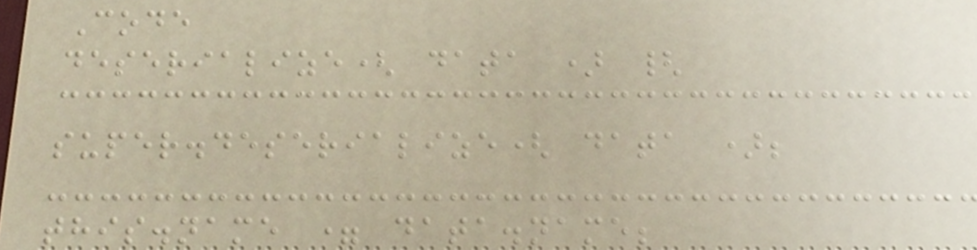Code
deserialize( data ) {
super.deserialize( data );
this.name = data.name;
